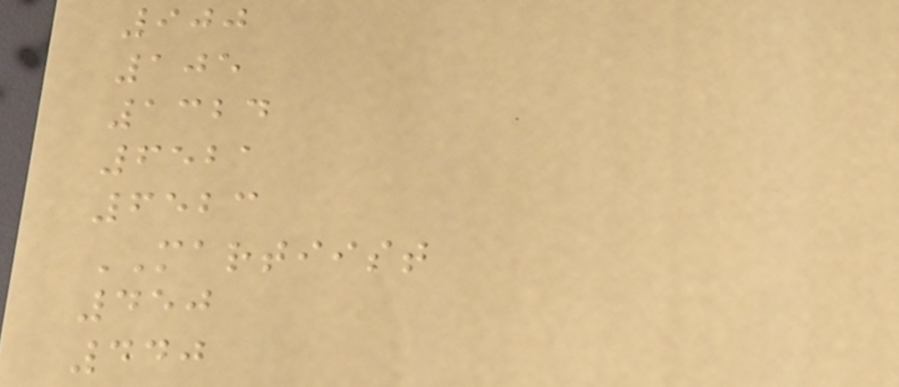900
105
1324
6521
6523
MARTIIST
450
440
